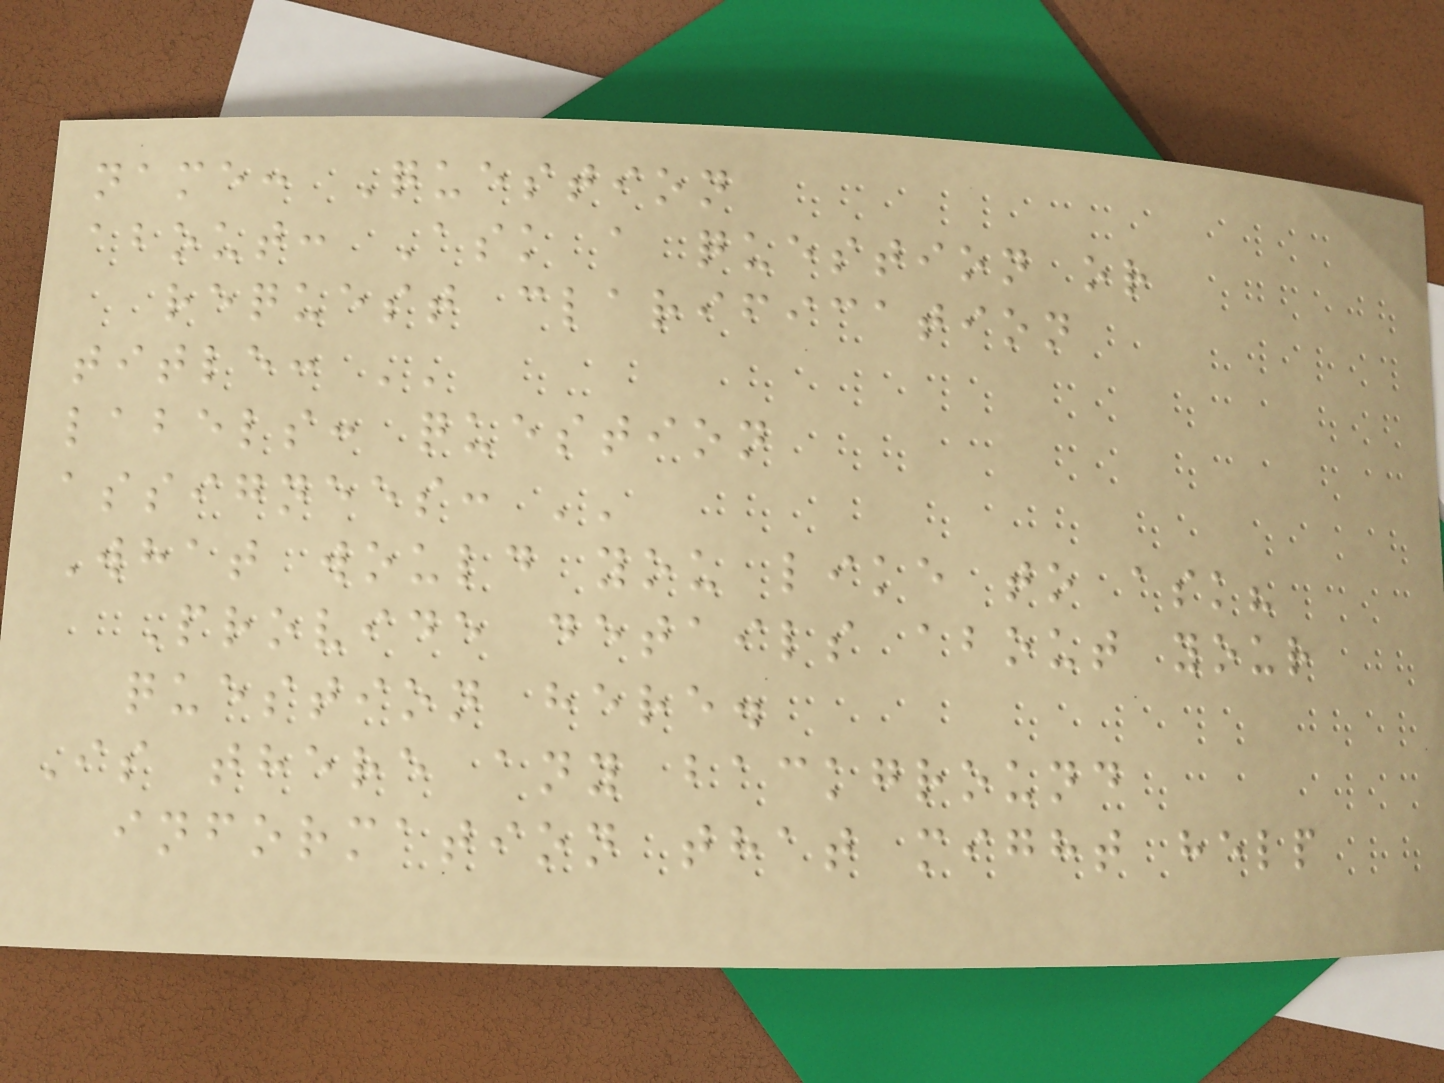name: Question
about: Ask a question or
request clarification
title: ''
labels: question
assignees: ''
What would you like to ask?
Provide details about your
question here.
Is there any background
information that might help
